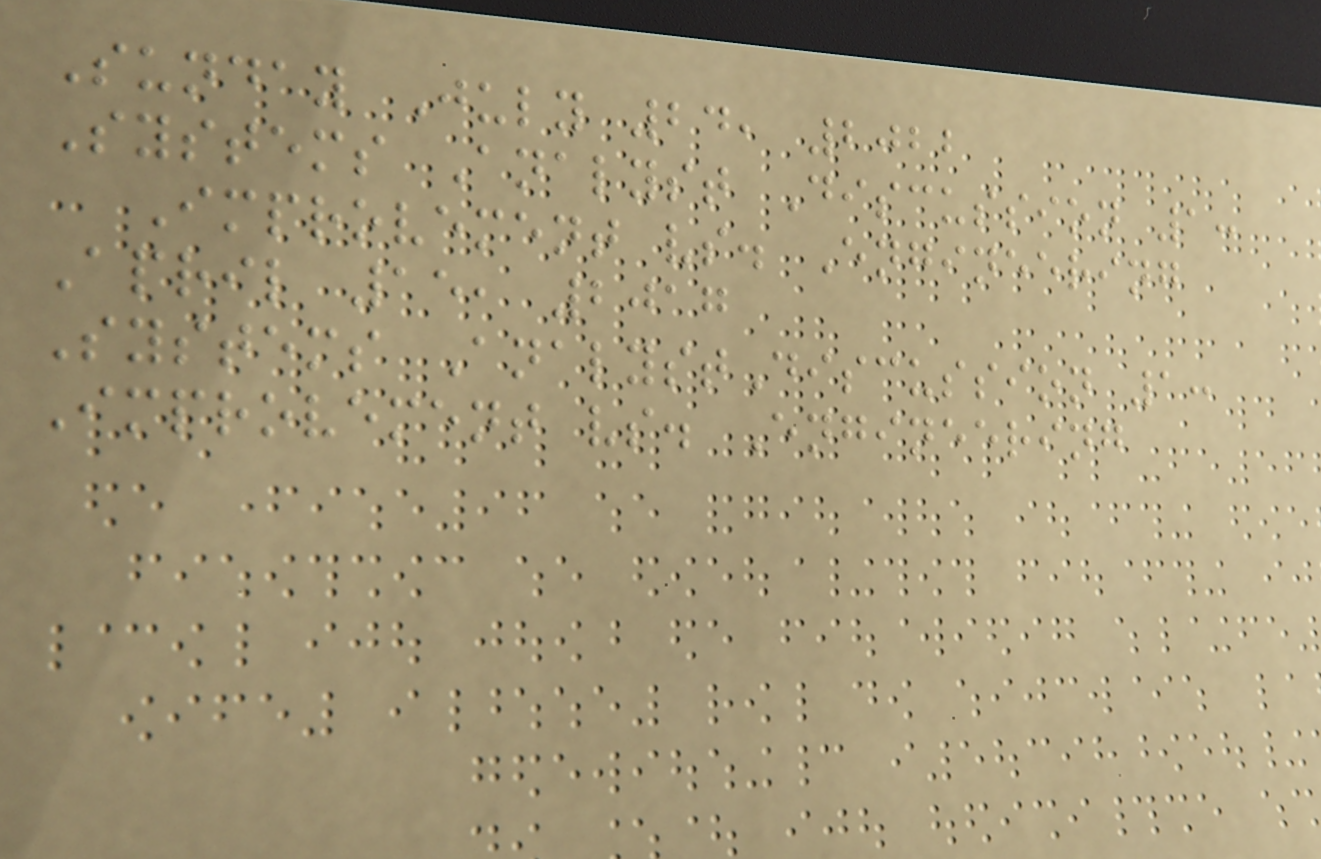Sunday July 24, 2022
Systems Analyst Discussion 1:
Improvement vs. Engineering
April 15, 2017
Systems AnalystDiscussion 1:
Improvement vs. Engineering
